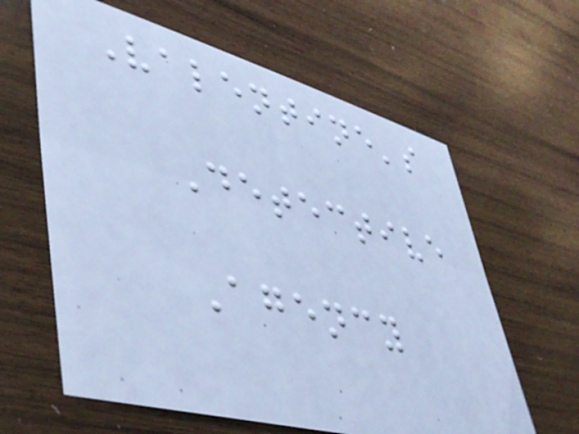Valentine's
Detective
Agency
